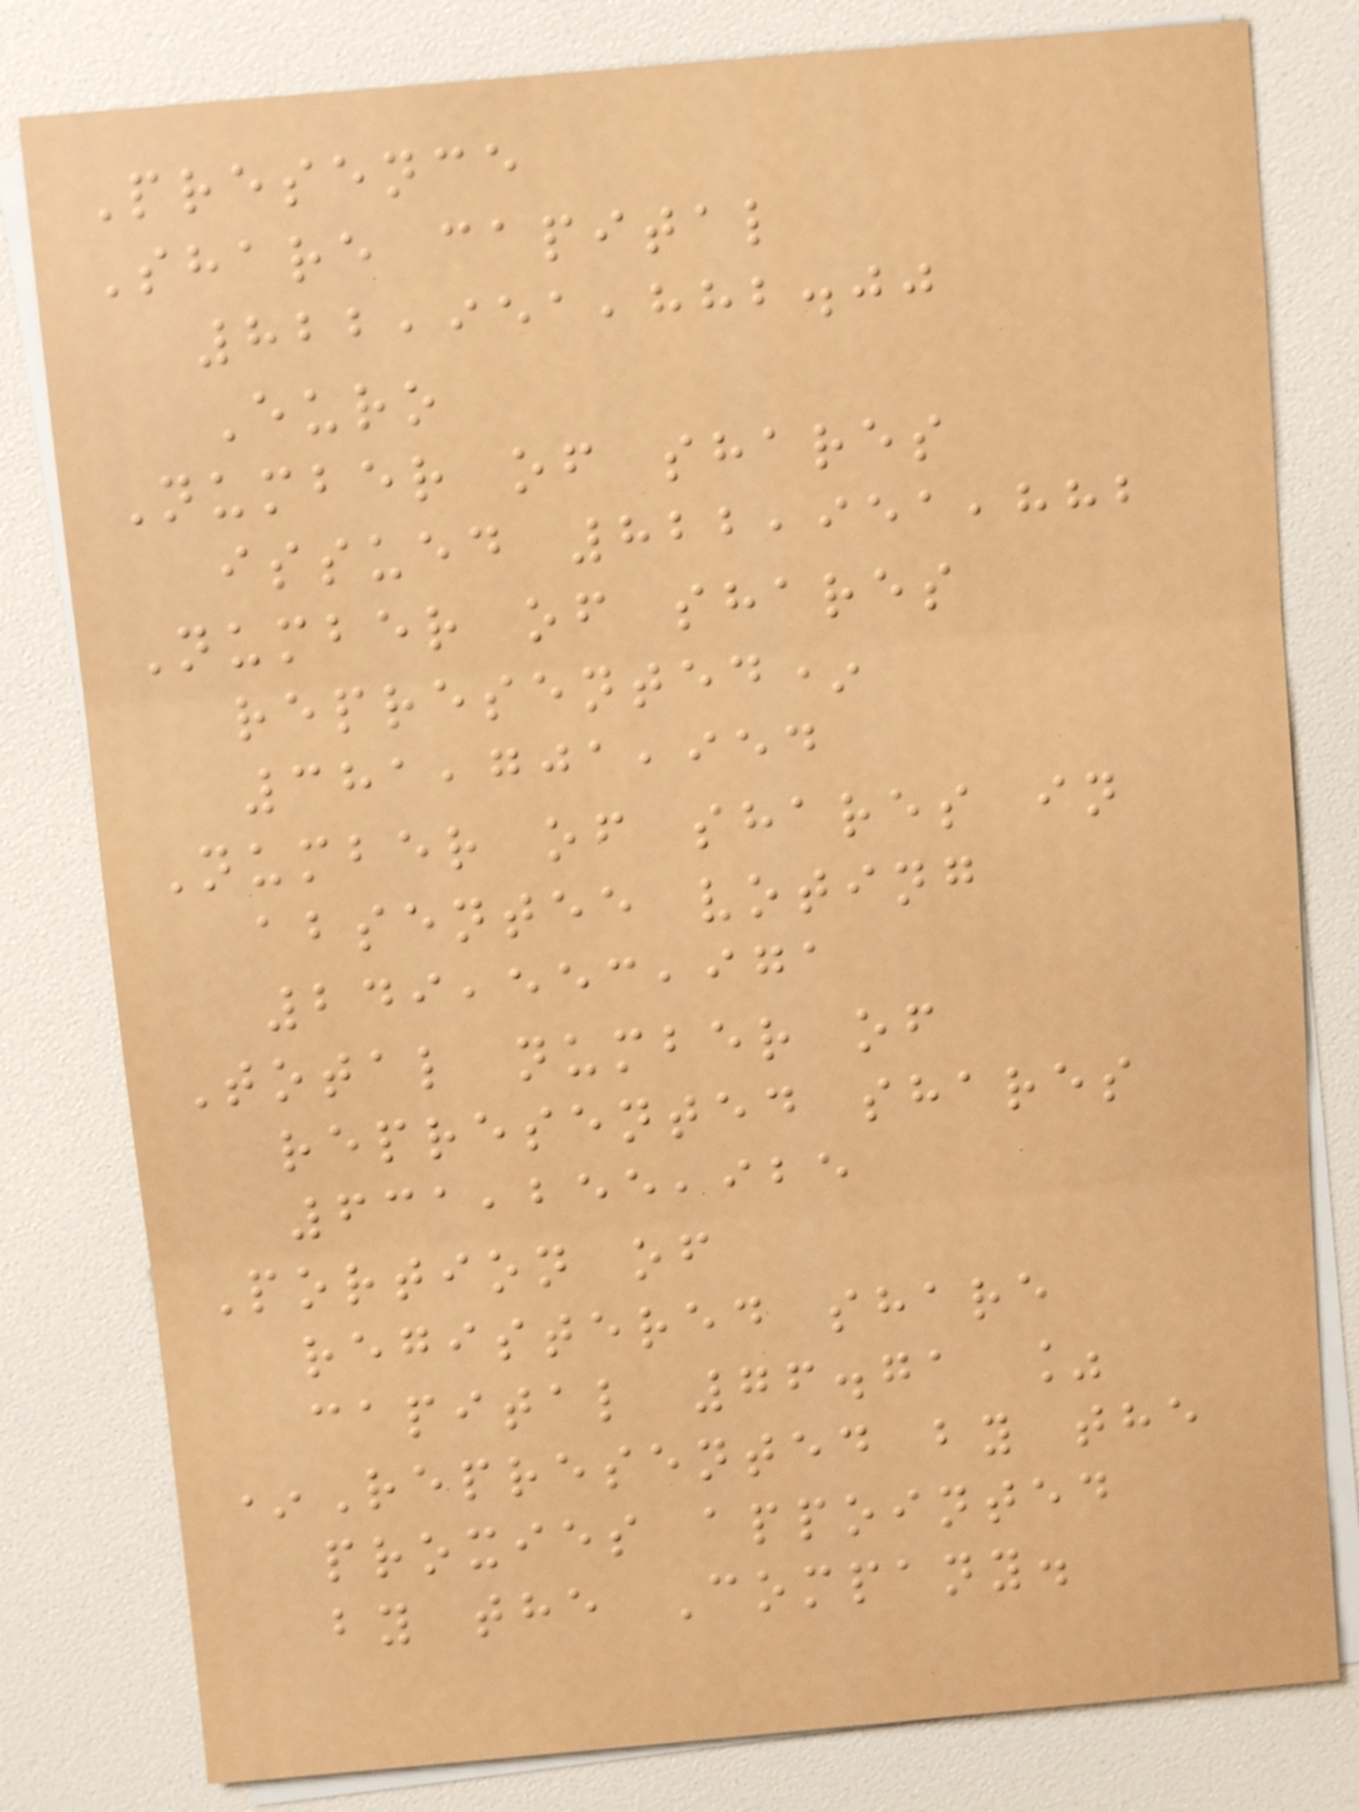Presence
Share capital
822,951,882.00
Euro
Number of shares
issued 822,951,882
Number of shares
represented*
381,701,954
Number of shares in
absentee voting
249,553,971
Total number of
represented shares
631,255,925
Portion of
registered share
capital 76.71 %
*Represented by the
proxies appointed
by the Company.
